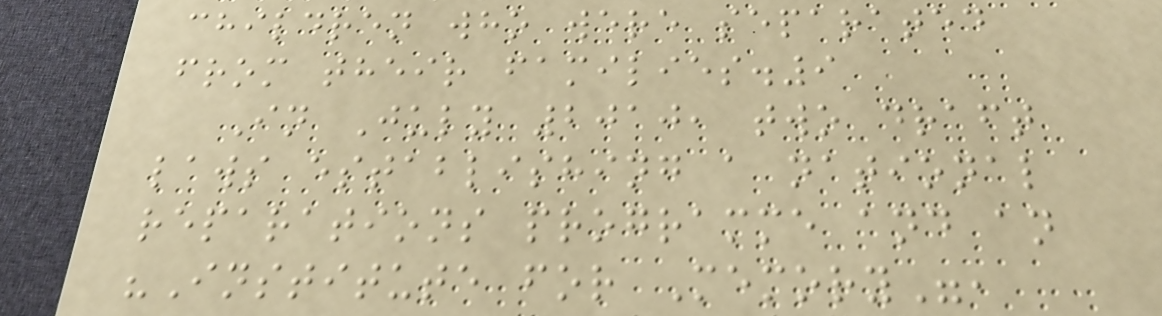children who were separated
from their families.9
In July 2010, two draft
laws establishing a national
reparations programme and an
"Institute for Memory",
